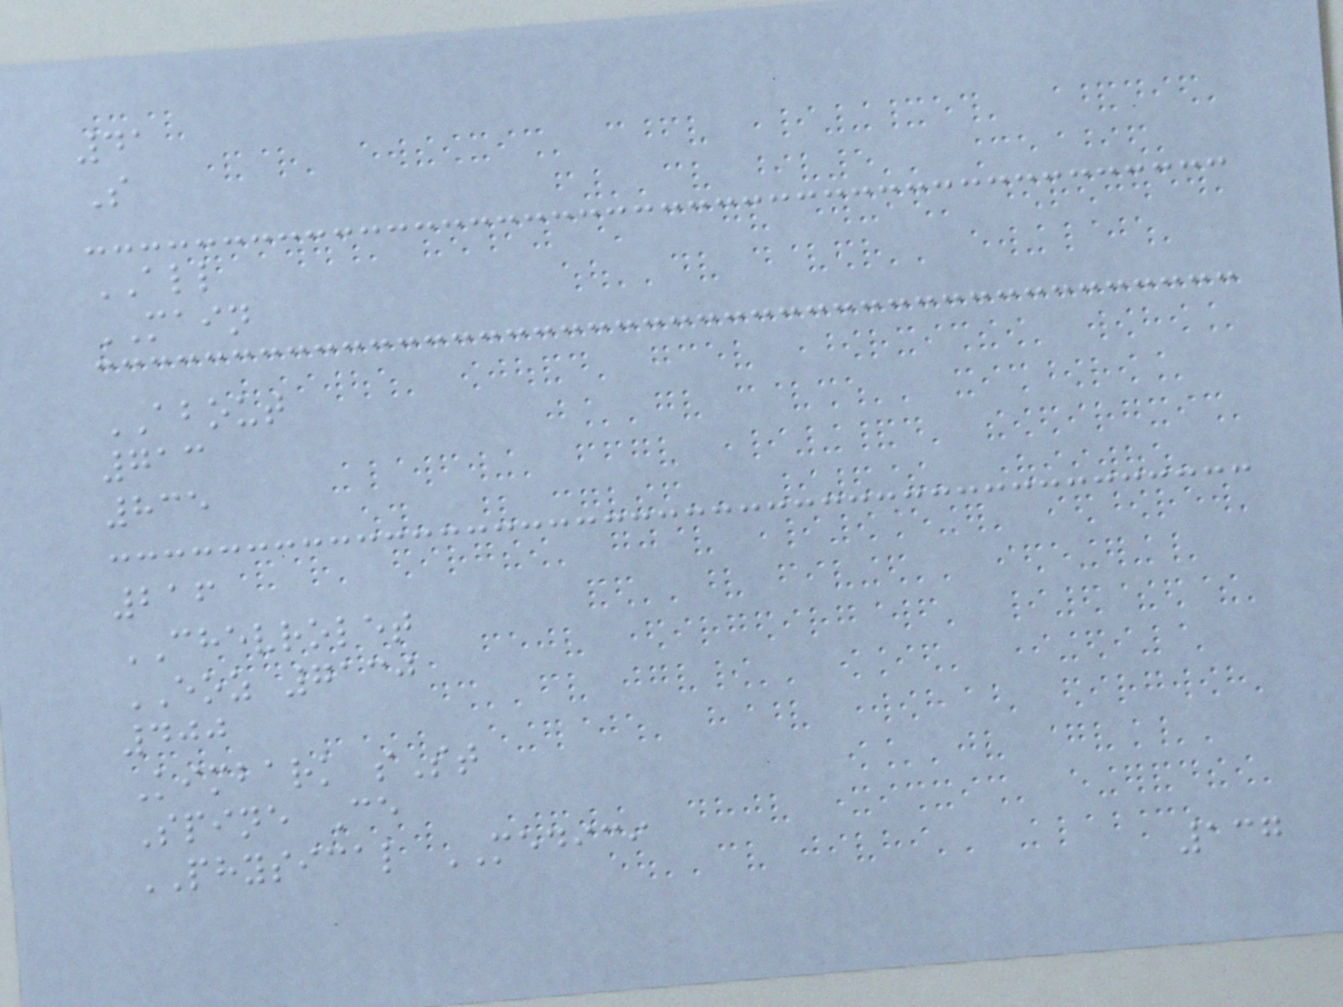41
S
ALL
MAIN
ABOUT
713
835
216
CHEVROLET
EOZ 7130
400
Kimbark sSt
Spine Ce
PHYSICAL MEDICI
137
